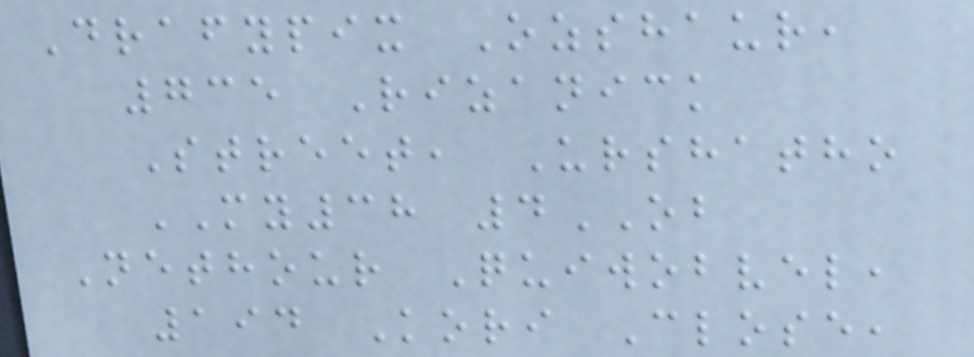Drafypix Ozshaur,
735 Rizanick
Street, Urshatho
MY38 4OB
Nethour Quiwobvel,
194 Kori Close,
